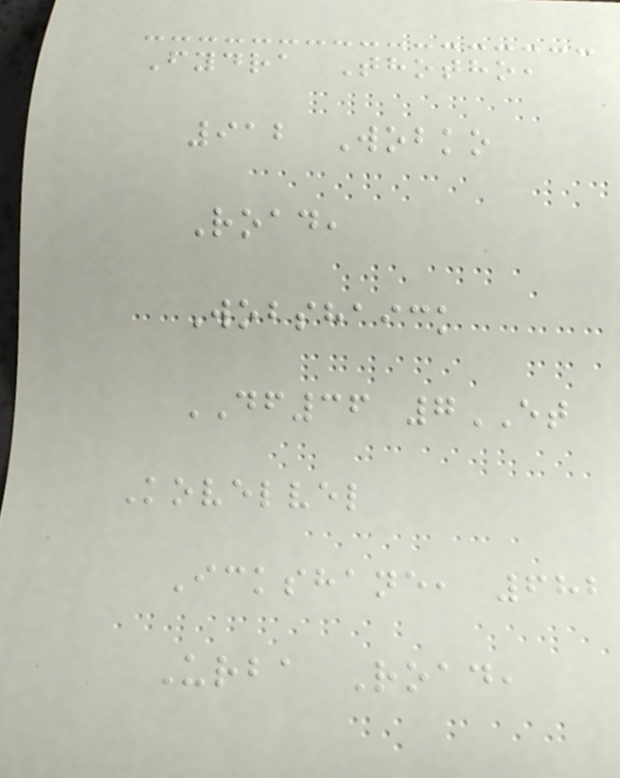Fydra Thotho,
912 Wobko
Road,
Wobshaick
DF36 7ET
Kovelvel
Ickshane, 682
Urba Road,
